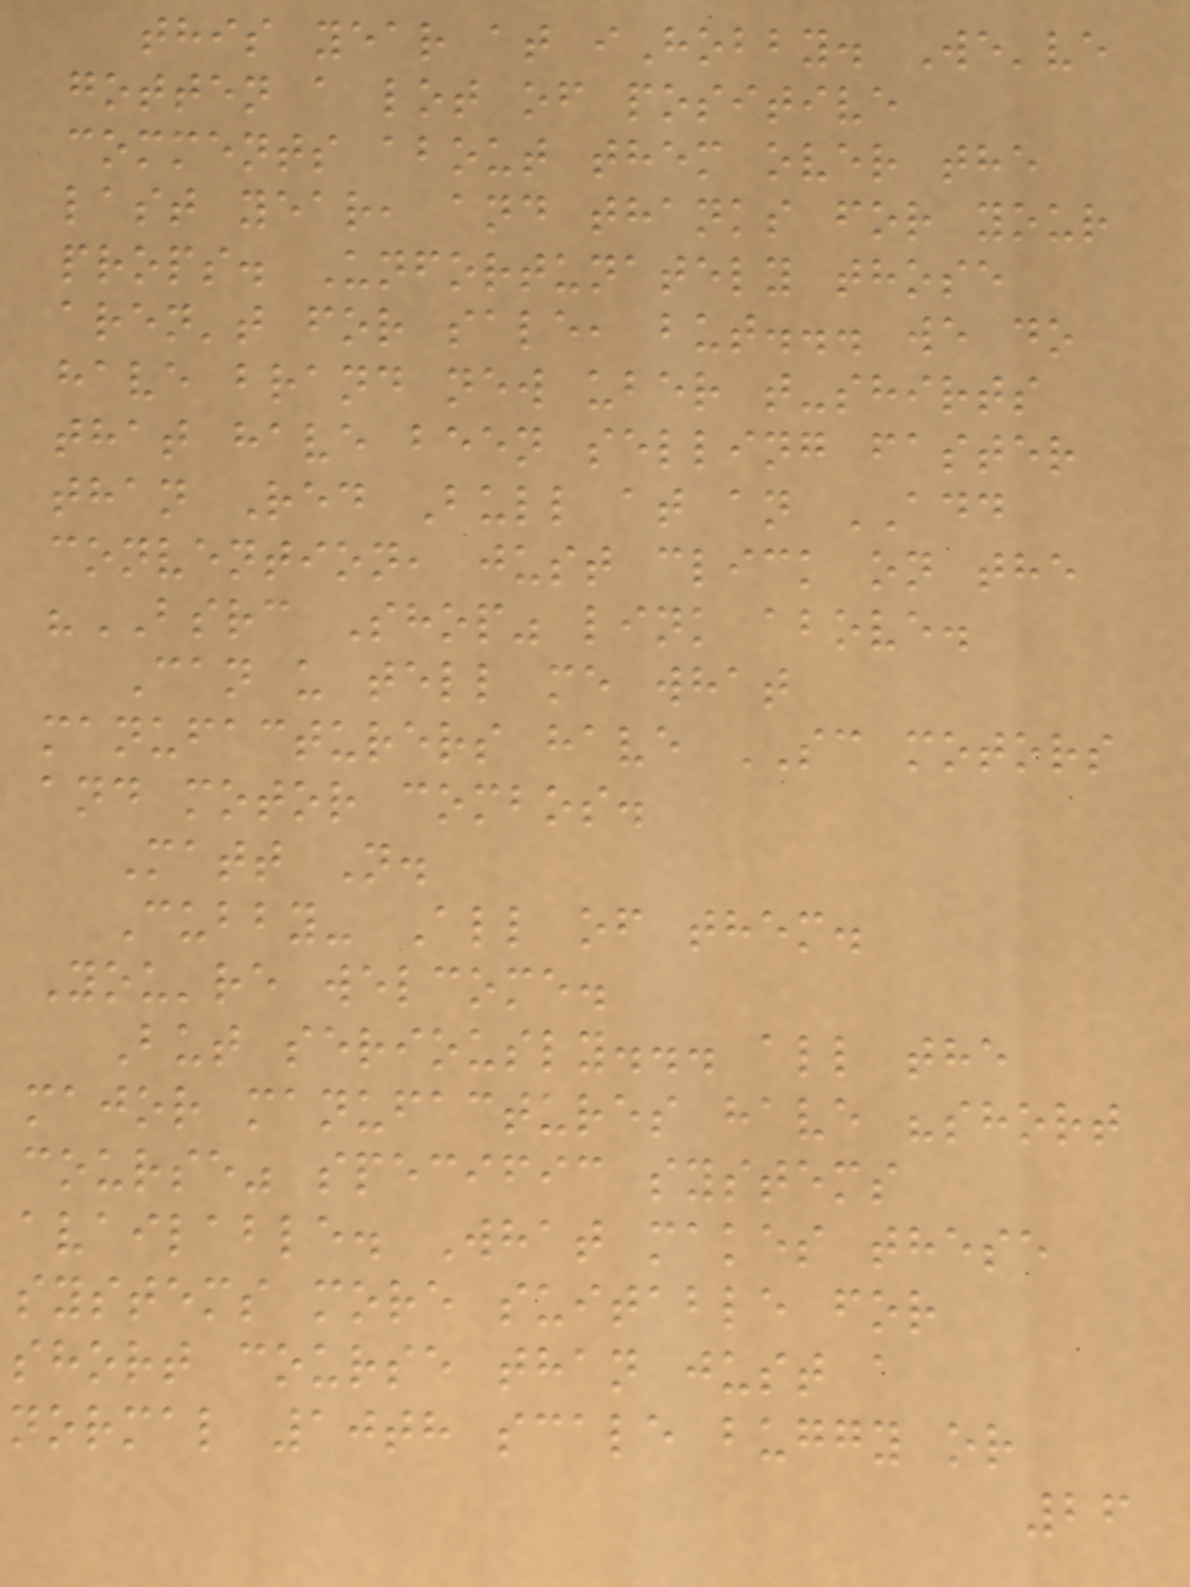this year at iHobby. We've
gotten a lot of positive
comments about them over the
last year, and thanks for your
props. Unfortunately those
aren't for sale, but... we do
have brand new uber t-shirts
that have been selling faster
than Red Bull at an ADD
convention, just click on the
"BSRC Shop" link above.
Can u tell me what
manufacturers have SC motors
and motor combos.
Matt N.
Cubby- All of them.
You're welcome.
But seriously... all the
major manufactures have "short
course" specific systems
available. What makes these
systems more suitable for
short course than just a
normal 10th scale buggy or
26
